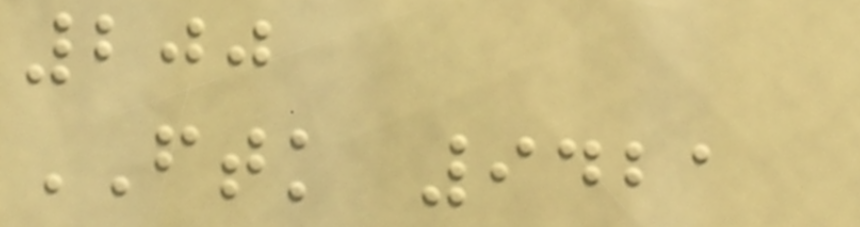200
FTK 9421
